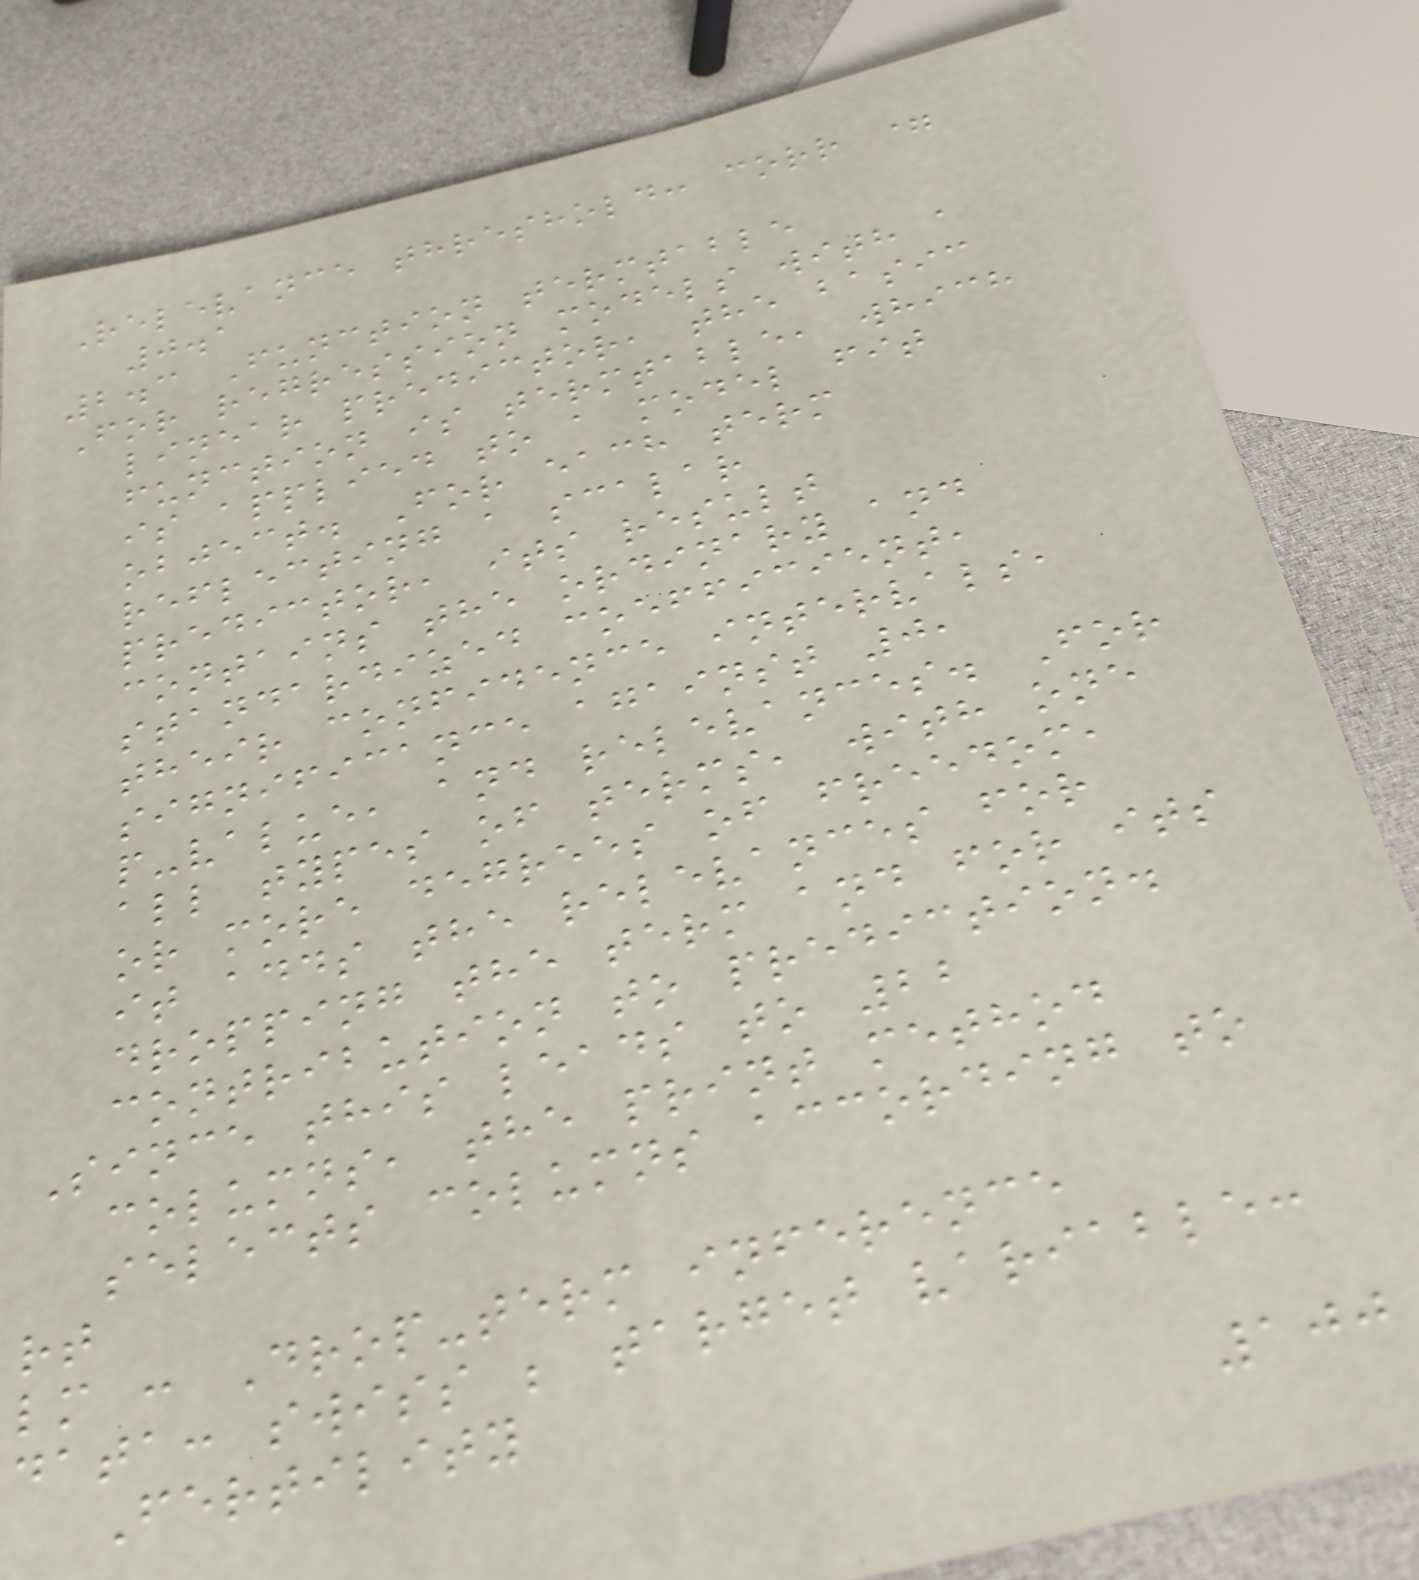Relevance threshold: corr =
0.1
2.3 Function termtable
For regression models with a
linear predictor, the basic
function is termtable, which
is applied to a model fit
object. For each term
reflecting a scalar
predictor, its result
contains the ordinary and
standardized coefficient,
their confidence intervals,
significance against 0,
p-value, and relevances. For
all types of terms, with one
or more degrees of freedom,
it adds the relevances for
dropping the term and for its
contribution to prediction.
Since this leads to 22
columns, the print method
selects columns according to
rt
lm : Drop-term inference
data: swiss ; target variable:
Fertility
100
